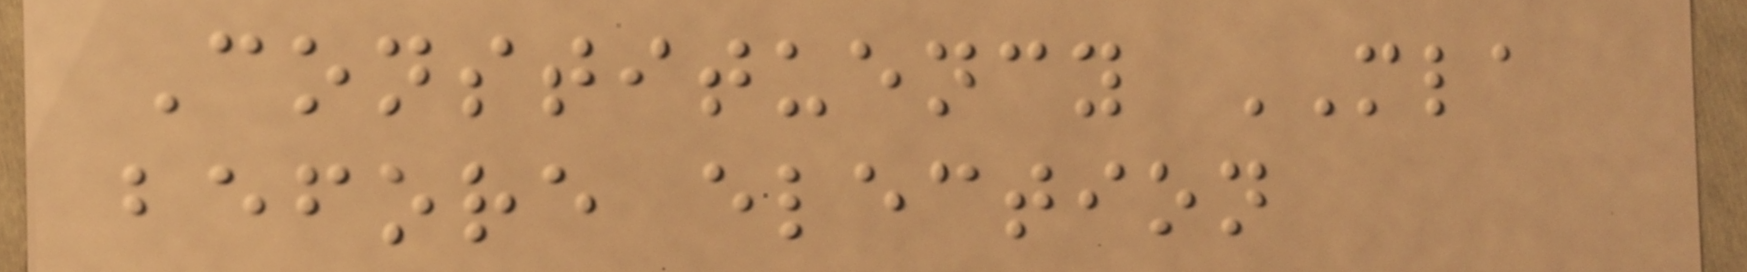Constituency MLA
before election
